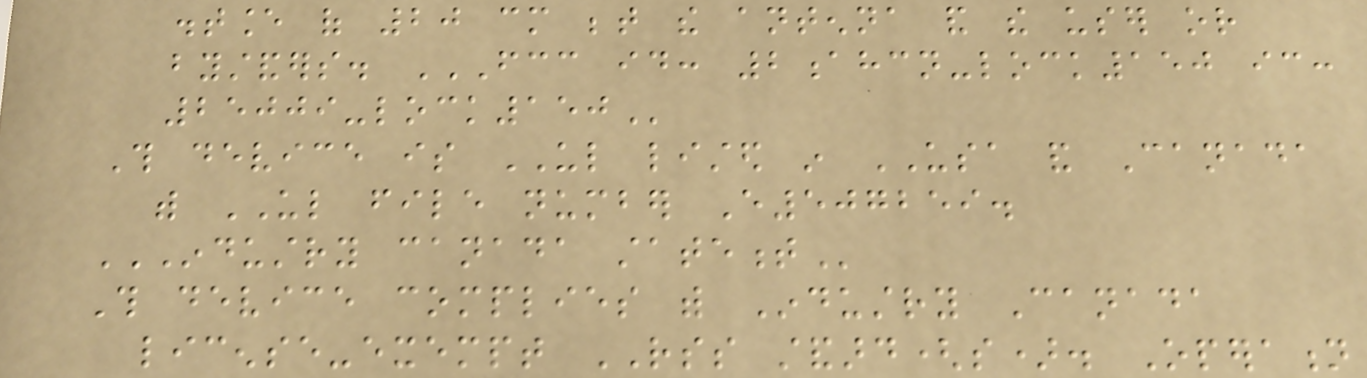distance of 20 cm between the antenna and the user or
bystanders. FCC ID: 2AHCN-LOCK150 IC:
25009-LOCK150
This device is UL listed in USA and Canada
with UL file number E507259.
INDUSTRY CANADA STATEMENT
This device complies with Industry Canada
license-exempt RSS standard(s). Operation
